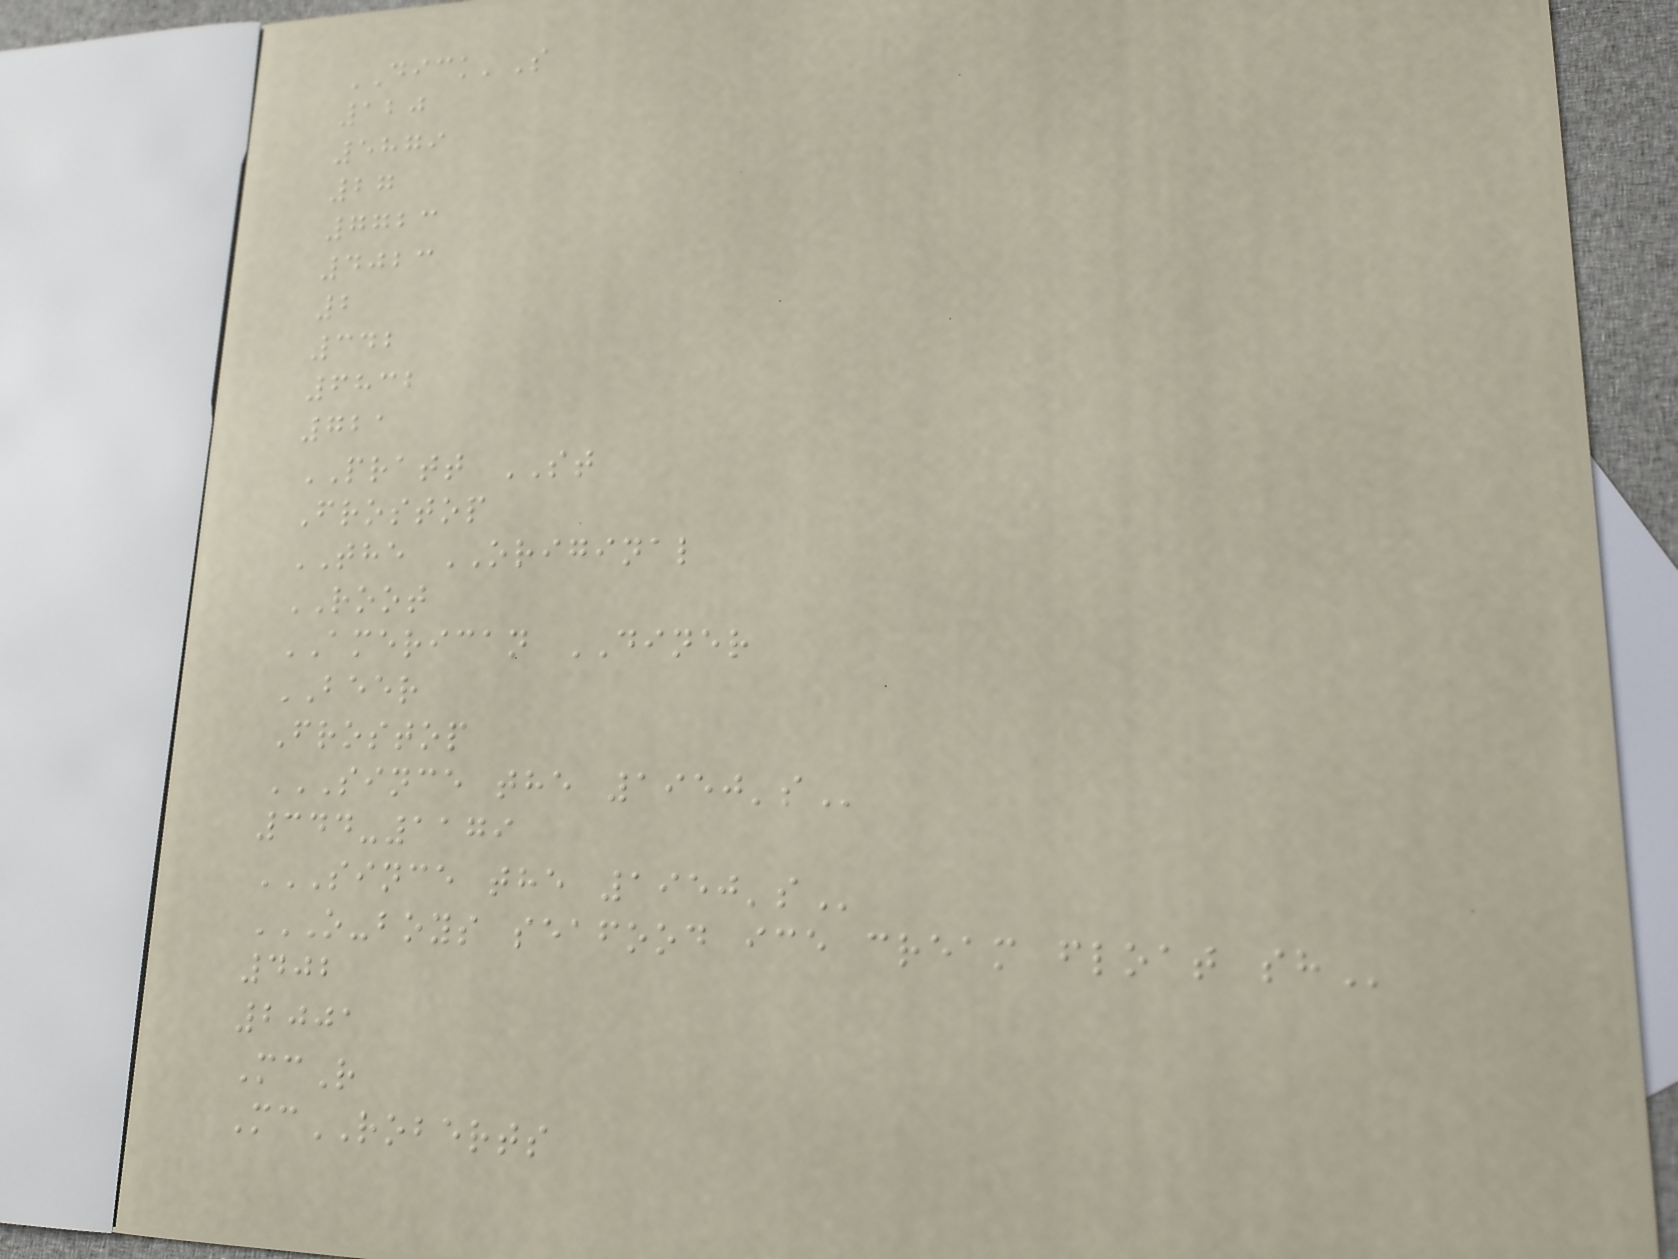DICK'S
120
5879
27
7723
4023
2
342
6832
721
PRATT ST
Frostop
THE ORIGINAL
ROOT
AMERICAN DINER
BEER
Frostop
SINCE THE 1950'S
344-1179
SINCE THE 1950'S
O-BOYS SEAFOOD ICE CREAM FLOAT SH
402
2001
McR
McROBERTS
